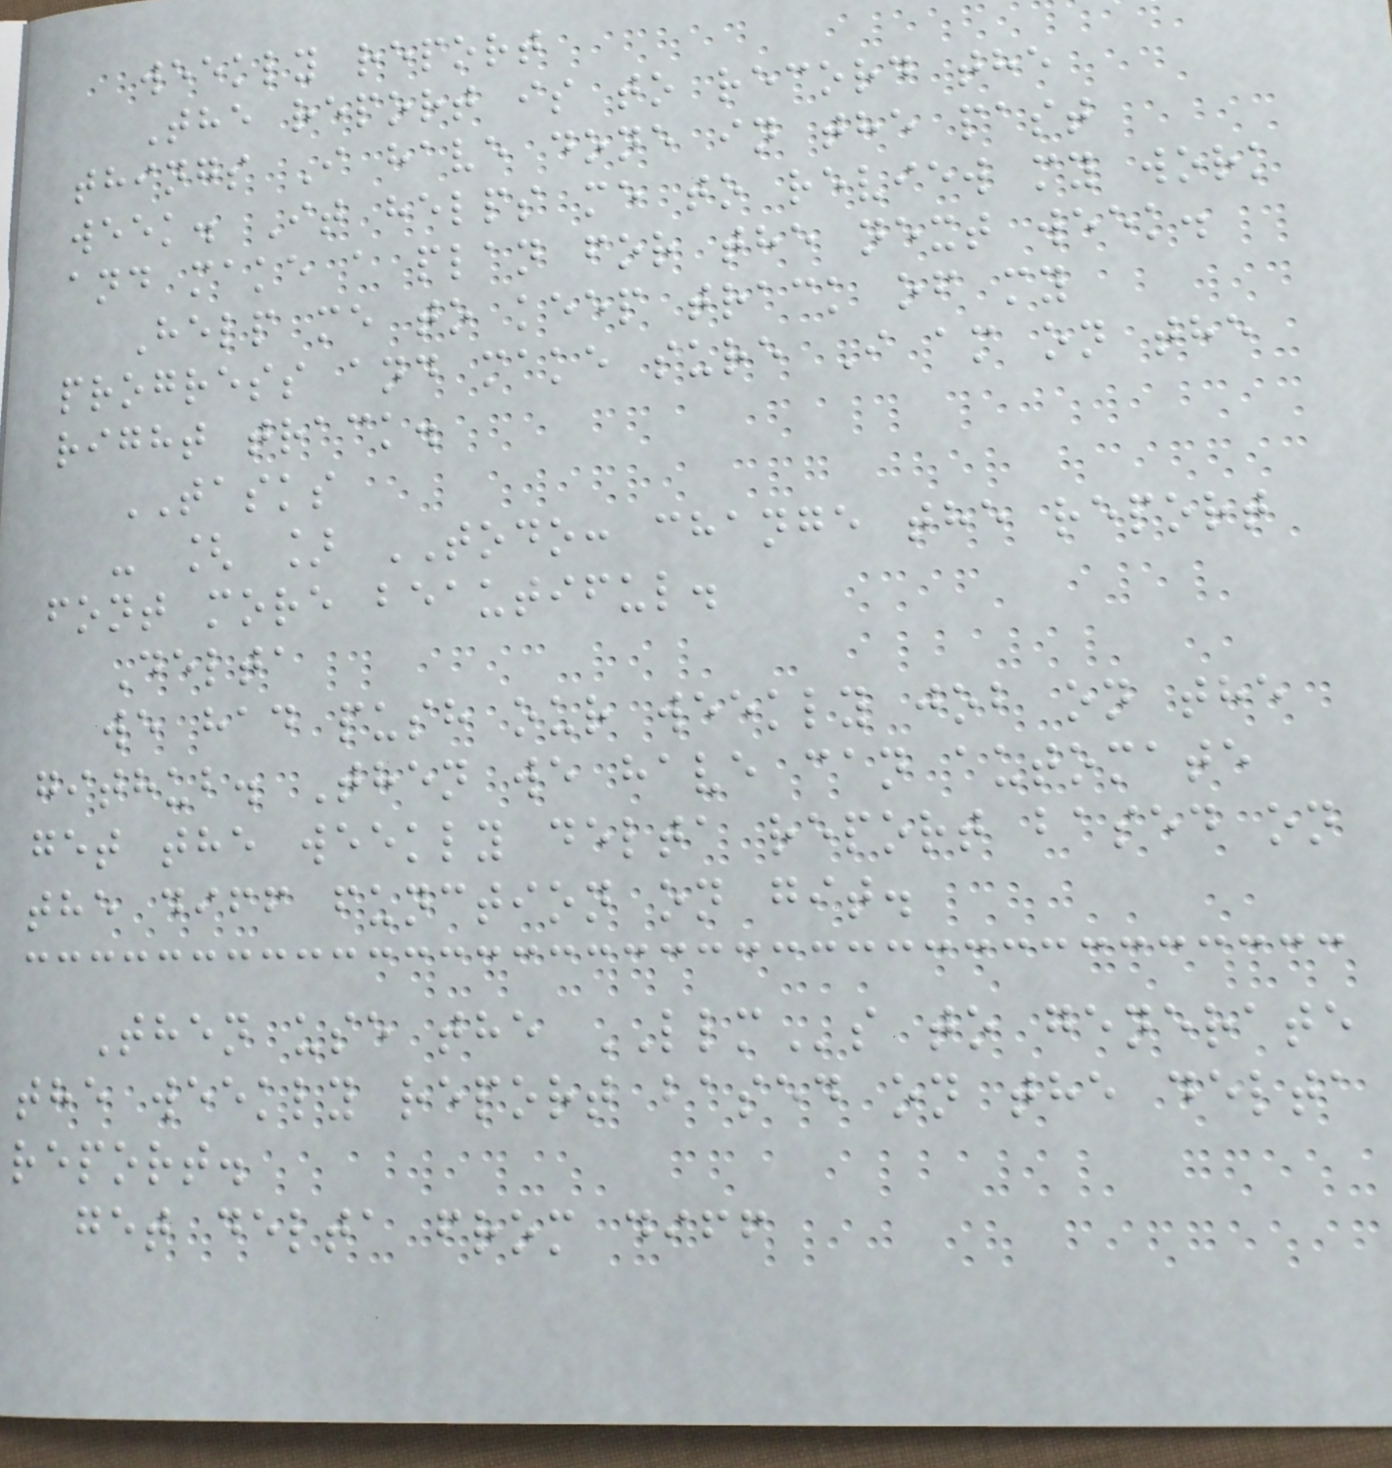weekly report
The report is to record the
things I have done in the past
week. It helps me to review my work
and make a plan for the next week.
Help me to keep track of my
progress and make sure I am on the
right track.
TASKS
- [ ] TODO: change the report
font more beautiful.
Delta
we had push our weekly job on the
github. Then we have can automate
get the weekly delta report based on
the diff function on git.
Then use the LLMs to generate
the weekly report based on the delta
report.
get delta from diff
